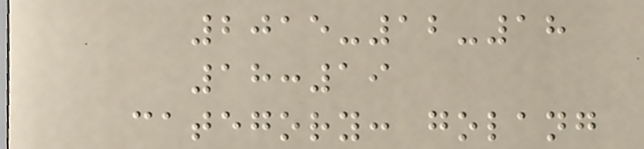2015-12-18
18:19
category: golang
